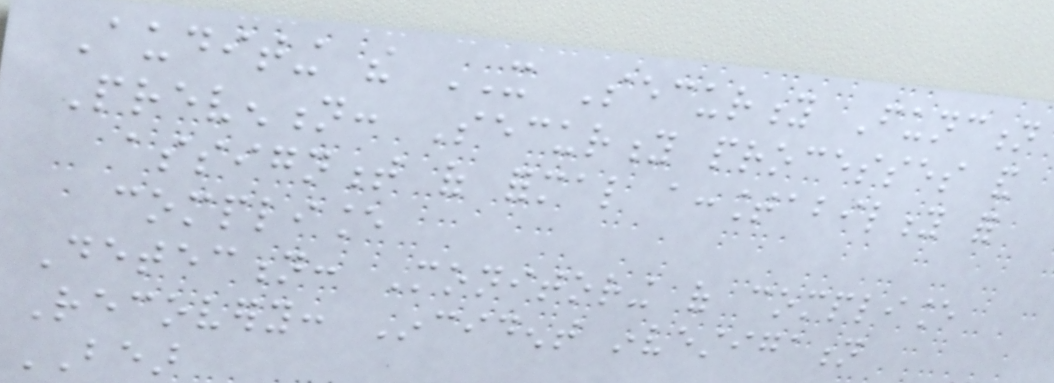Auditing the IT Security Function
Prevention: Security processes and
assignment of formal accountability for
compliance
Detection: Monitoring of compliance
Recovery: Incident investigation
BEAR
